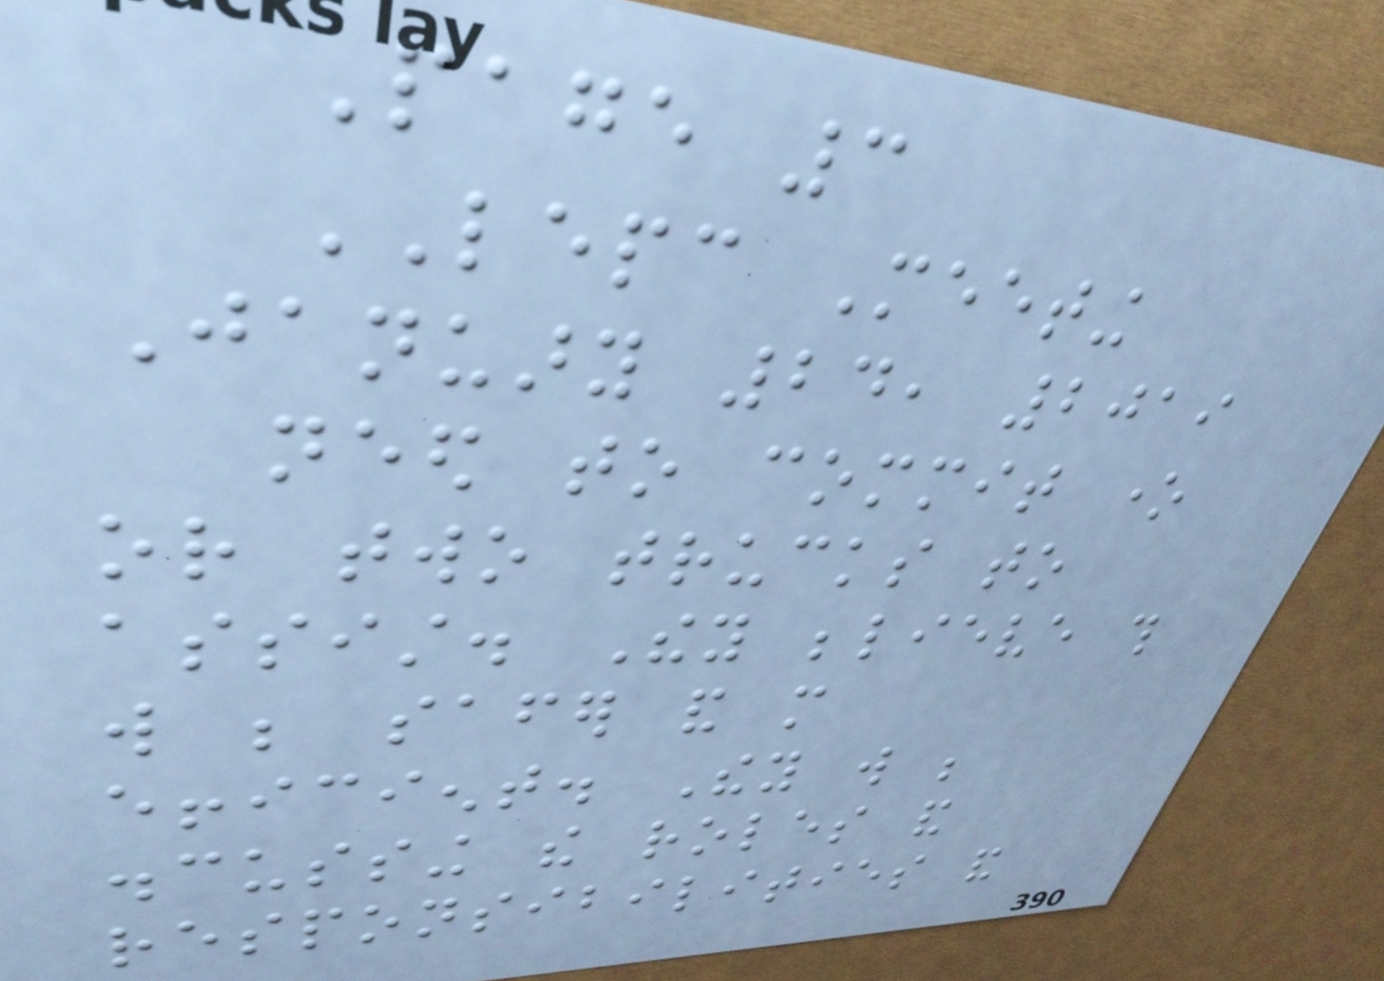Page 3
LEPC Meeting
January 24, 2019
need to commit one
or two trucks to
assist. They believe this
will be safer and more
efficient. They will be
discussing the roles and
responsibilities and
